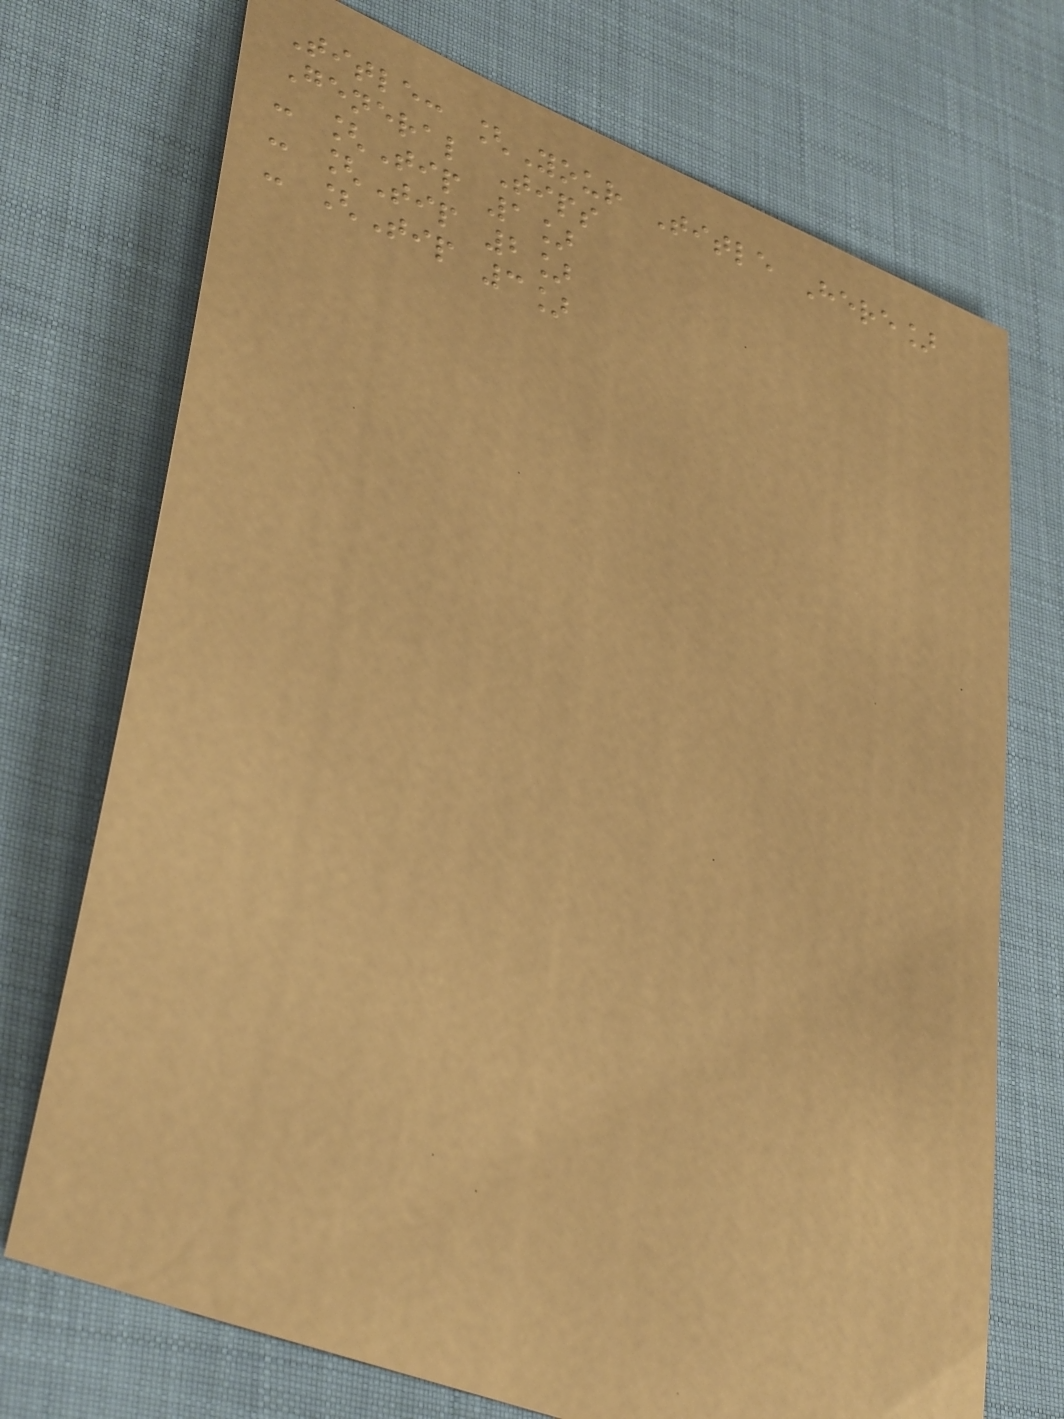Title: [Your Title Here]
General Tips
- [Tip 1]
- [Tip 2]
- [Tip 3]
